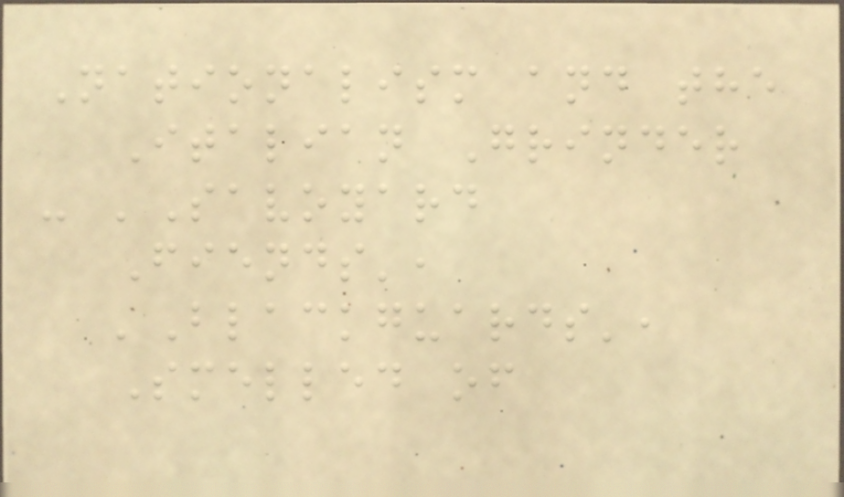Nationalism and the
Italian Grinder
- 'Savoyard
Fiends',
'Blackguards',
Smelled of
